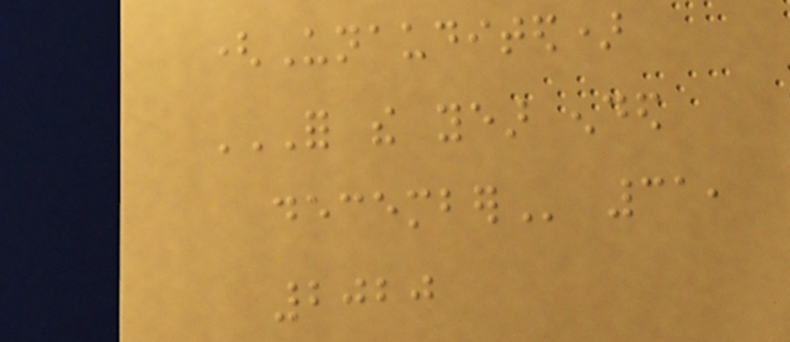(Unaudited)
FOR THE YEAR ENDED
DECEMBER 31,
2020
